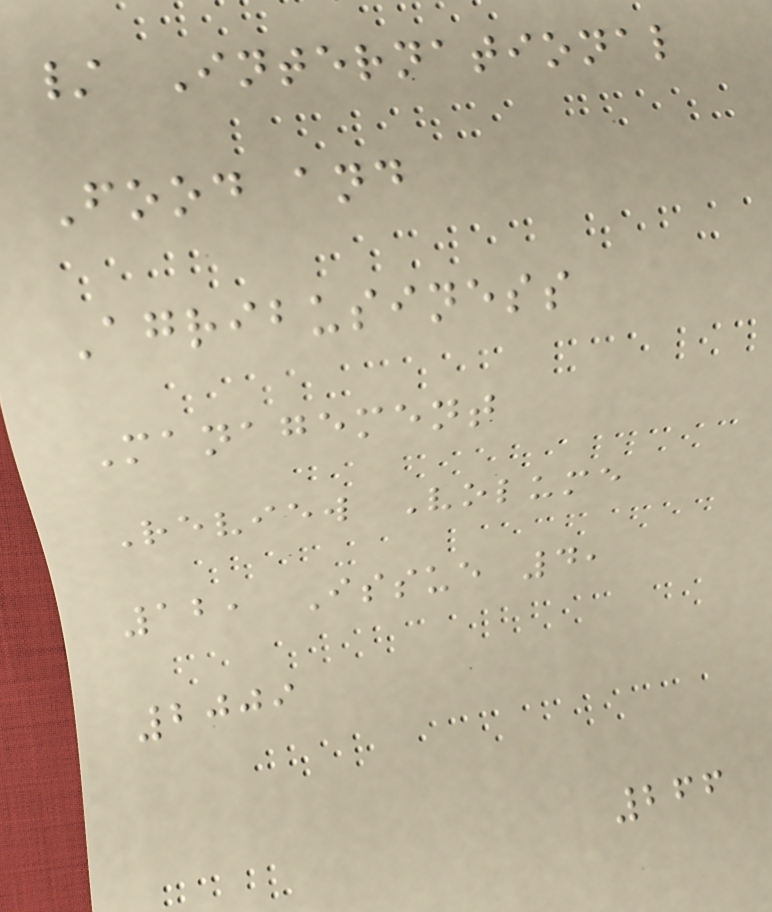/ International
Food and
Agribusiness
Management
Review Volume
12, Issue 4,
2009
266
